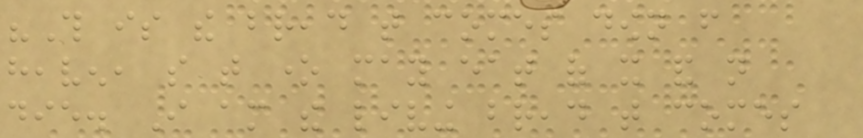"This is the bread that comes down from
heaven, so that one may eat of it and not
die. I am the living bread that comes
